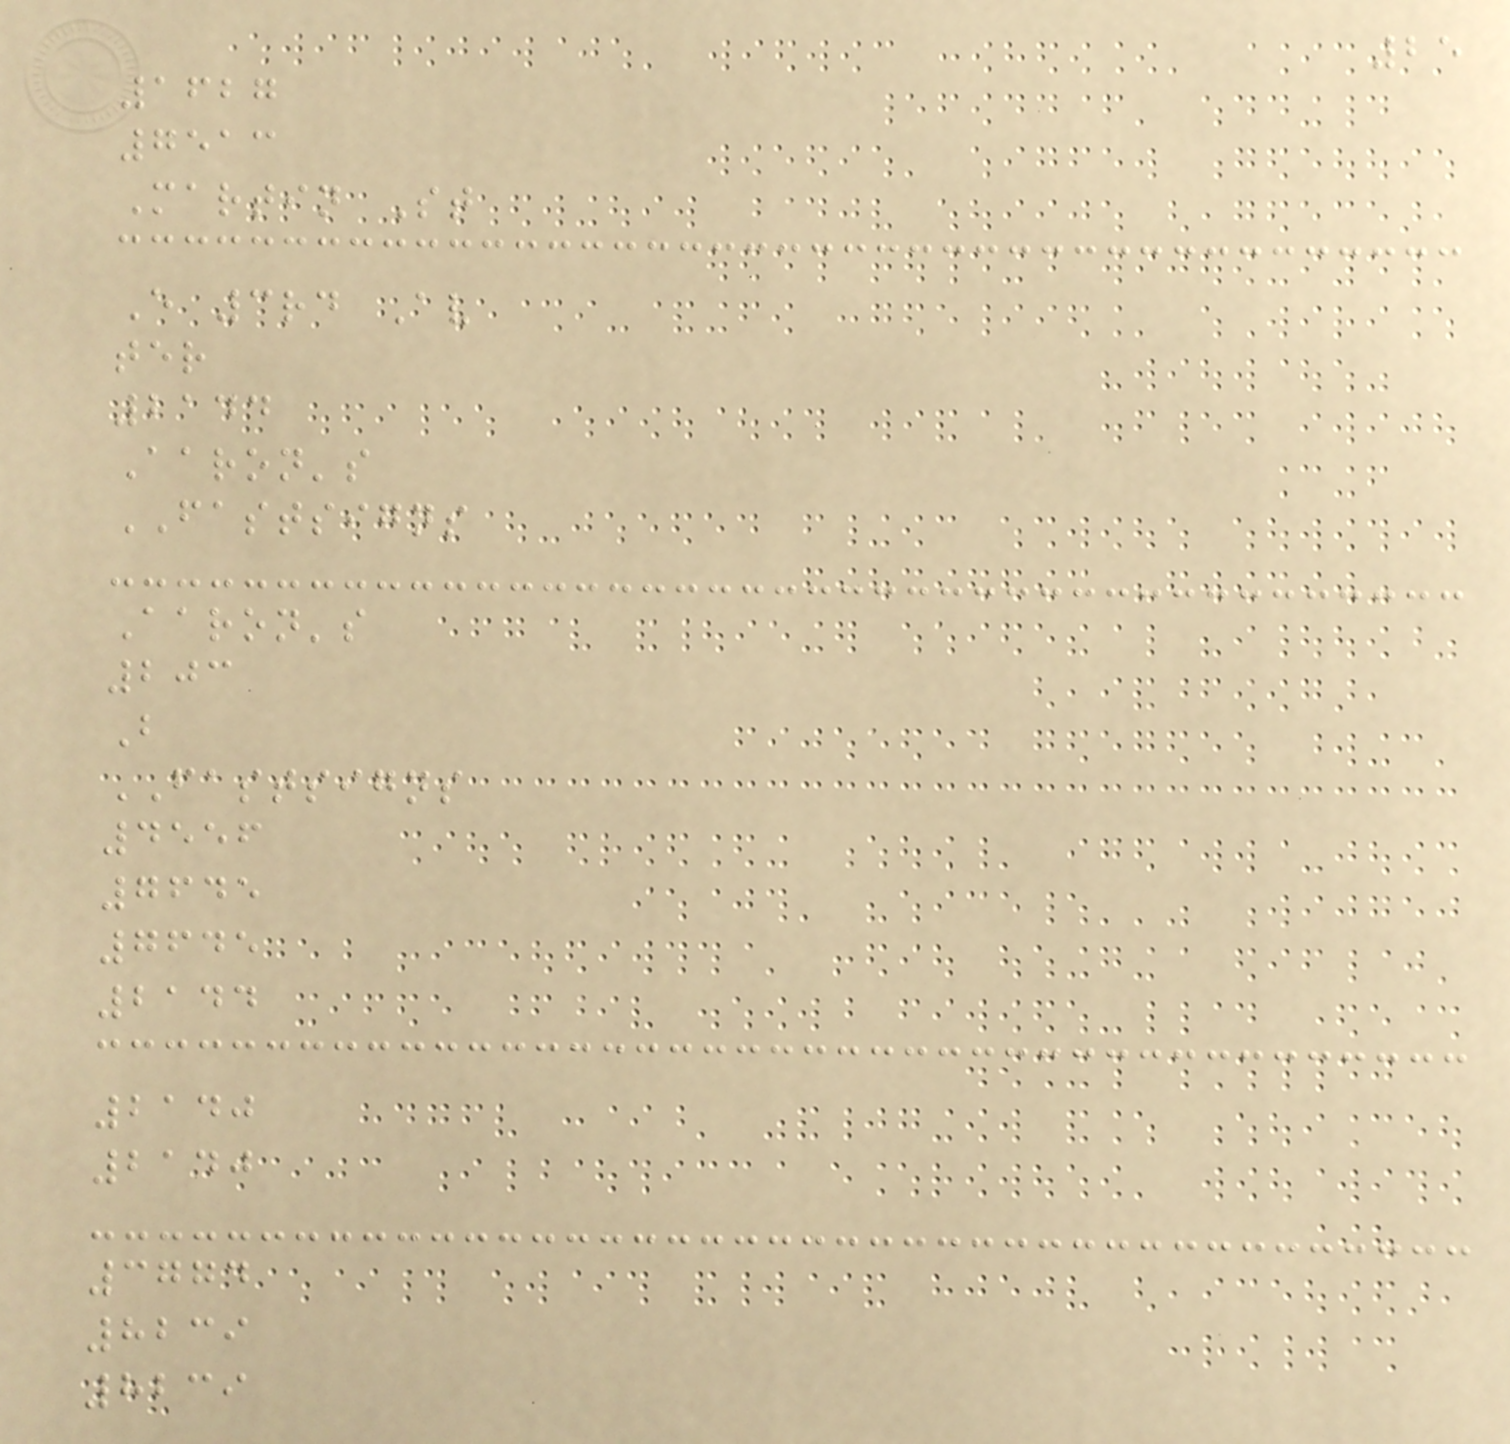25
1627
7513
Martin St
E 3rd Av
ter
2144
Aaron's
FASTSIGNS
Aaron's
203
B
FASTSIGNS
4556
7645
7645
2144
2140
2140
3774
8239
8239
